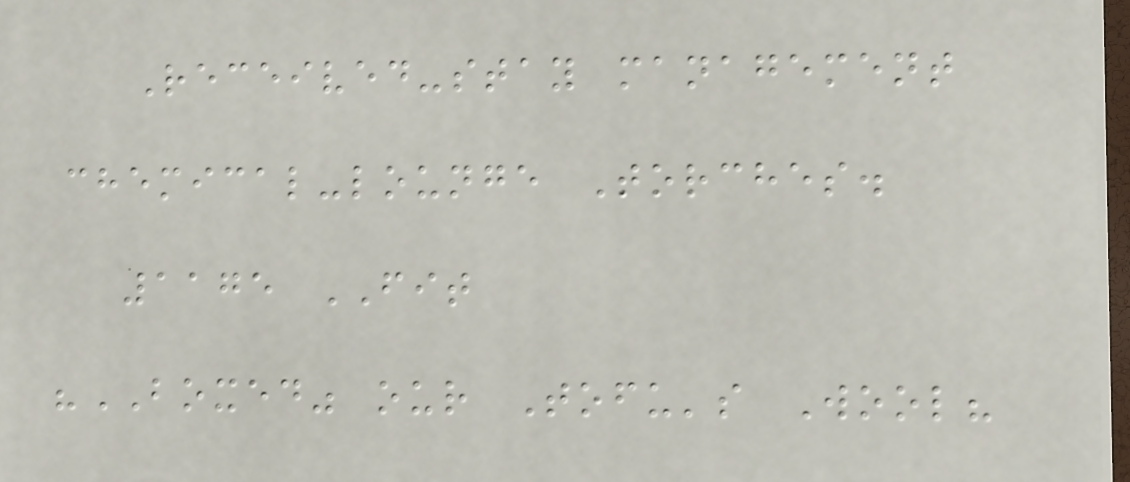Received-stay management
chemical-lounge Torches.
1175 FIT
"BOXED" our Tofu's Wool?
